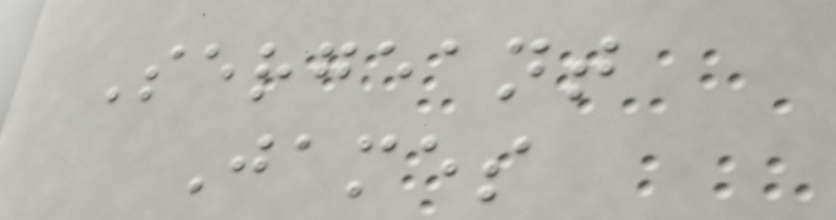Sergeant
James
